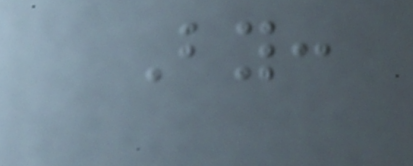By:
